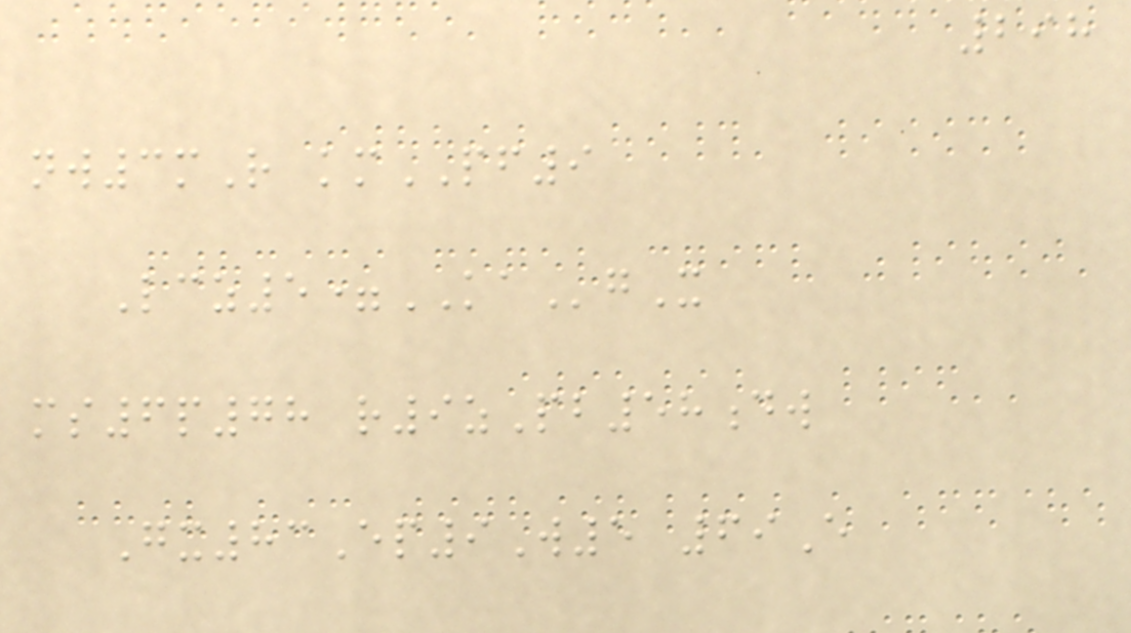298
nw3mR kmPF9
Lcz5=KAgX
ms6p78 r9zPb58dw
Gx83Ep9W5 69E
